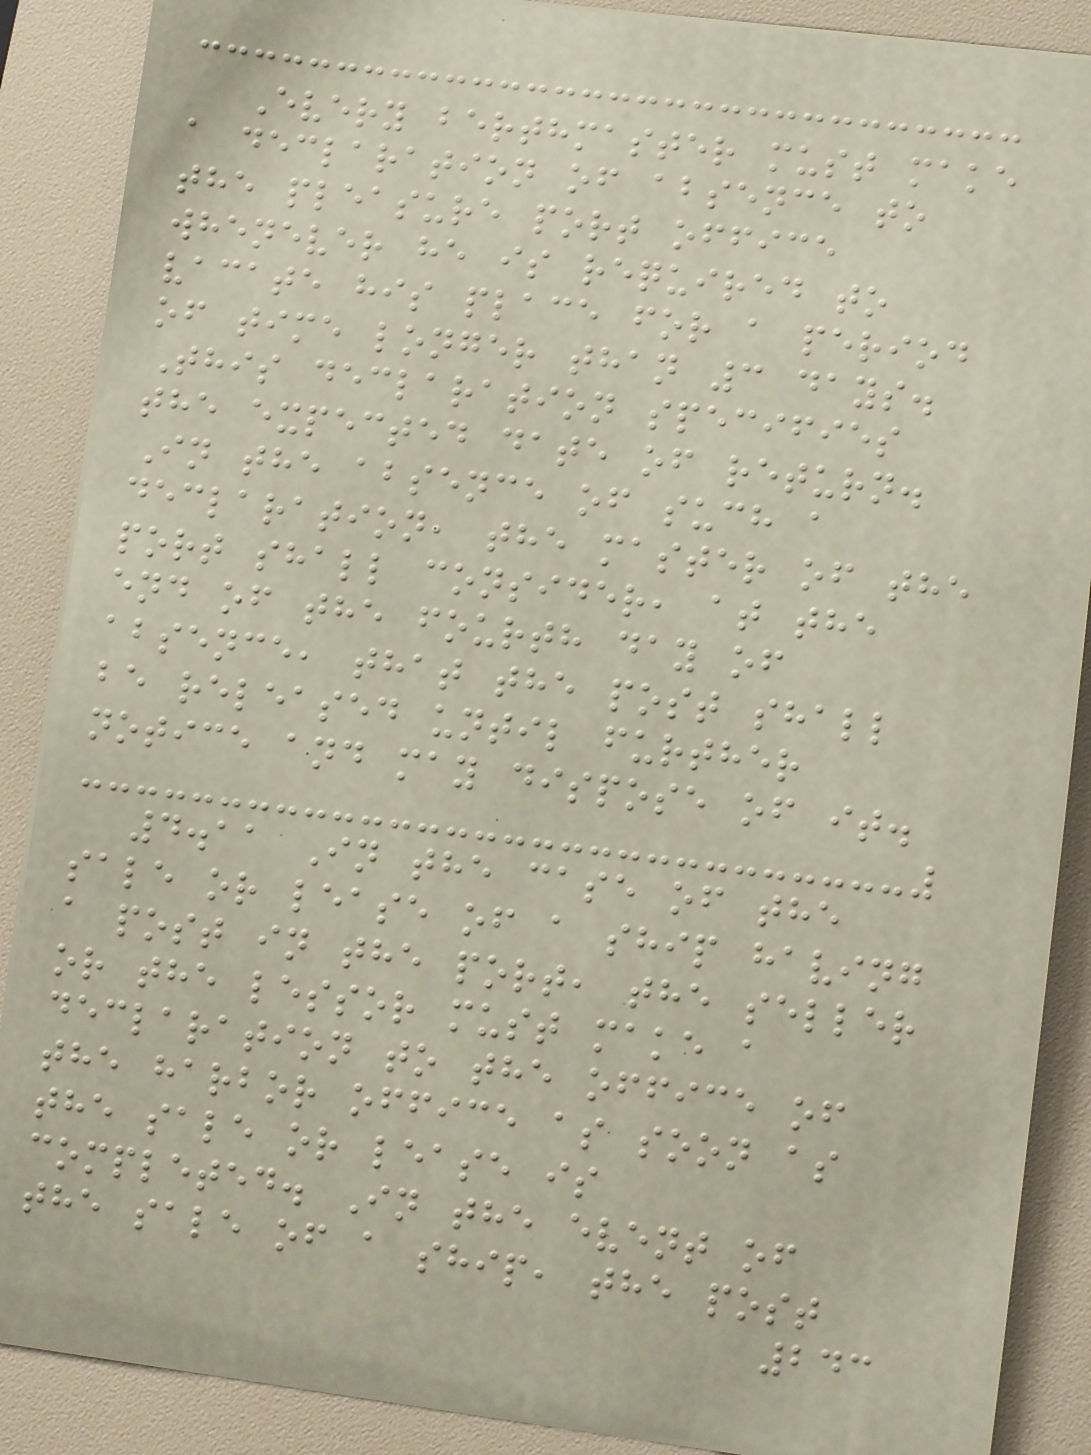Every berthmaster must make
a declaration of absence to
the pleasure port office
whenever he is required to
vacate his place for a period
of time longer than 3 days.
This declaration specifies
the expected date of return.
In the absence of such a
declaration, the master of the
port shall consider, at the
end of the fourth day of
absence, that the post shall
be released until further
notice and may dispose of it.
4.11 In the case of the
sale or lease of a ship having
a post in the port, the seller
or the lessor must make a
declaration to the office of
the harbor office as soon as
the sale or lease is
completed. In the event of
the sale of a ship, the post
243
